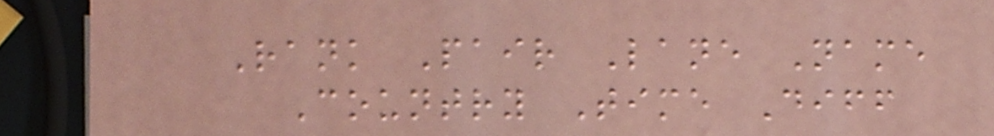Rank Pair Lane Name
Country Time Diff
